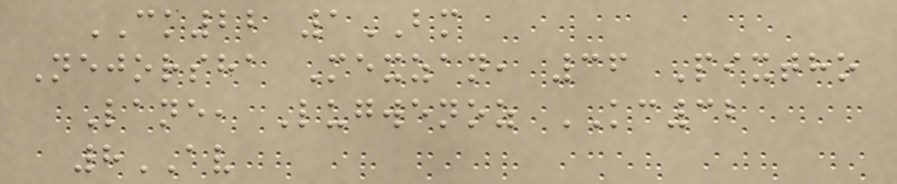CK22 1BM
Nejorsha Mexzan, 36 Pixtho
Lane, Lugwenoz KC32
8AV
